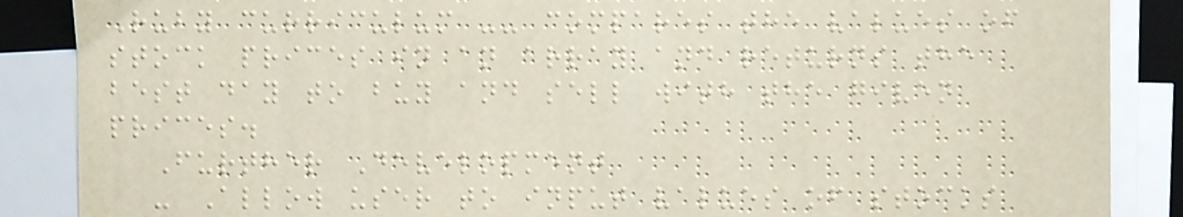Ruby curriculum -- compares the values of
stock prices in an array and returns the
best day to buy and sell with the given
prices.
Further Development
- Allow user to input values of stocks
